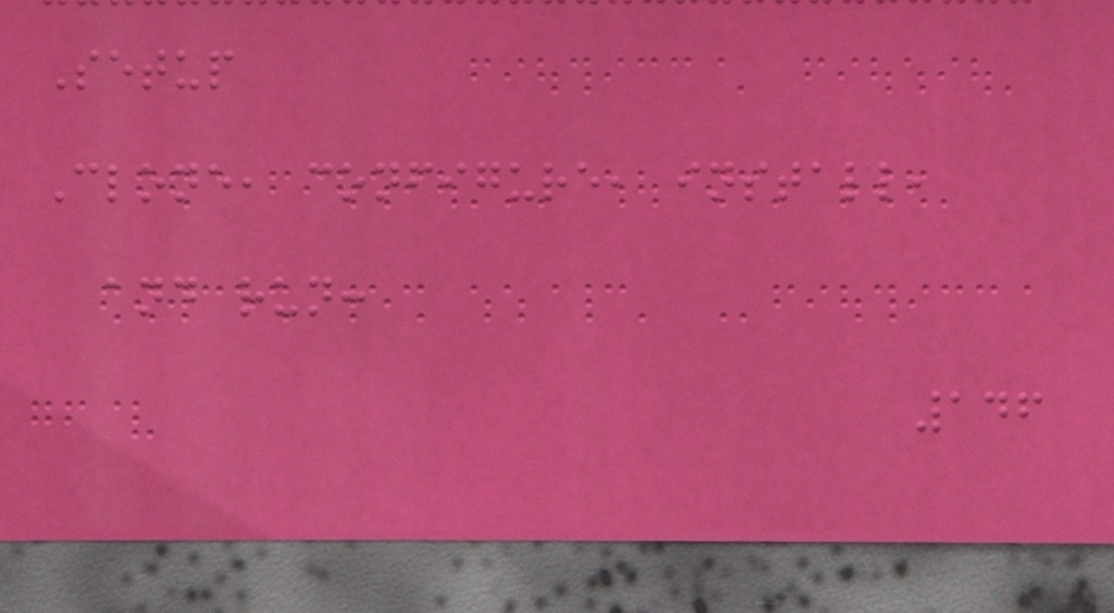Setup
Clone, configure, install,
and run:
146
